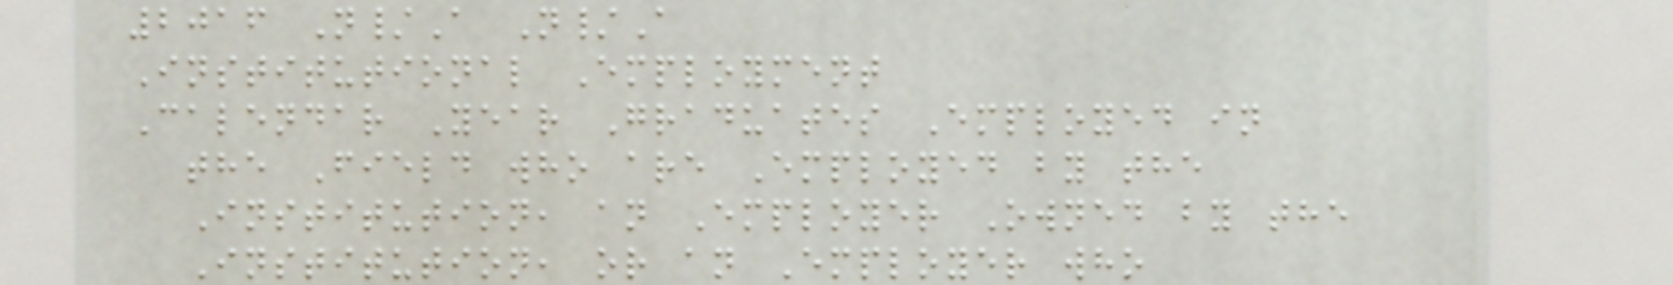2016 N/A N/A
Institutional Employment
Calendar Year Graduates Employed in
the Field who are Employed by the
Institution, an Employer Owned by the
Institution, or an Employer who
